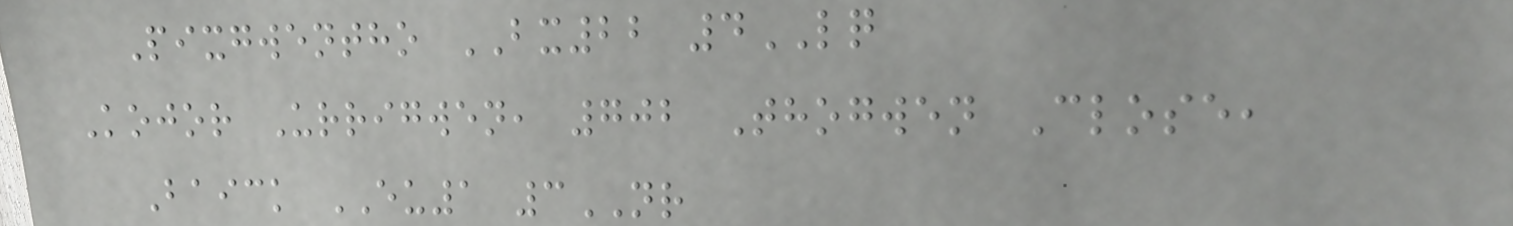Pixgwentho BX22 4LQ
Kojor Urrigwen, 702 Thogwen Close,
Baick EU1 3NR
